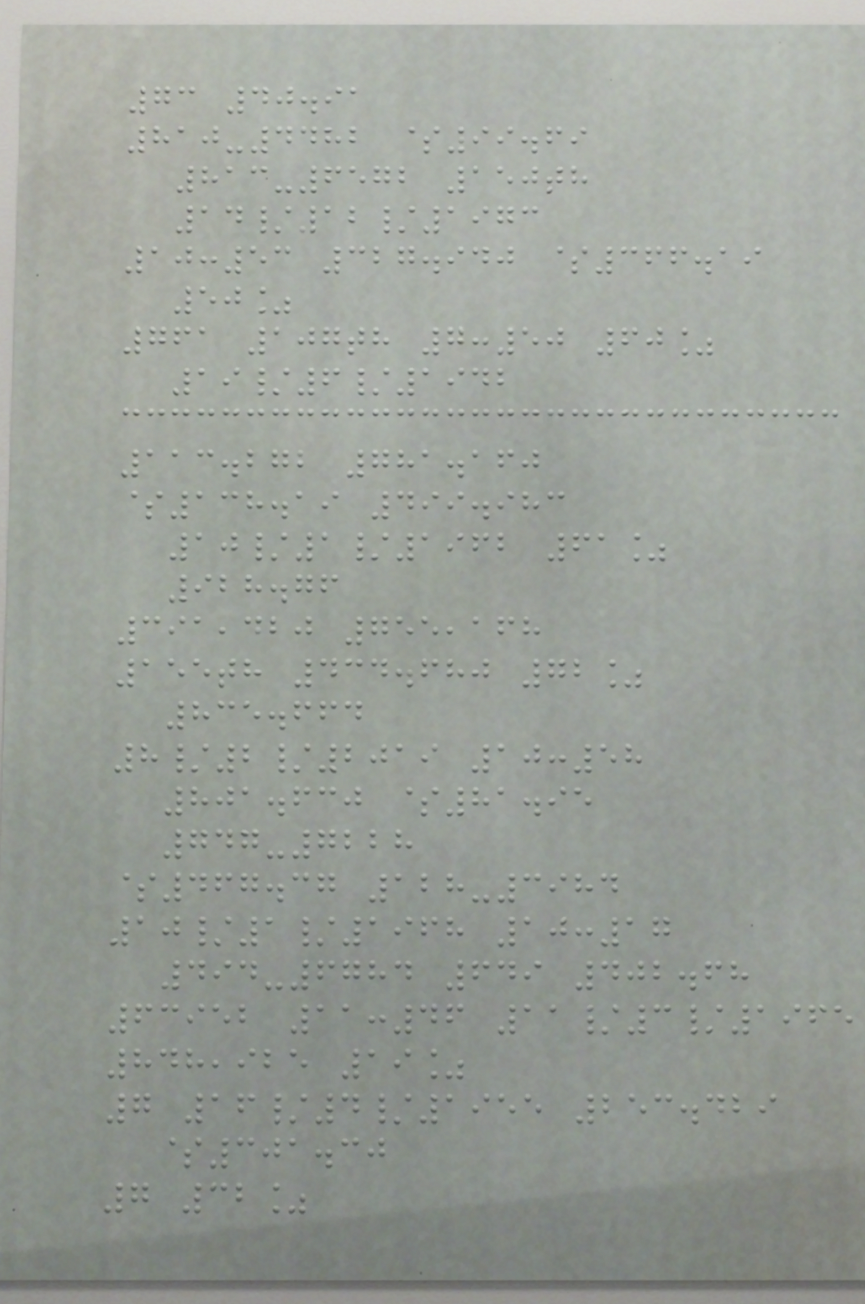73 40.91
810-4482 $99.69
813-6572 150th
14/12/1973
10:53 327.940 $366.19
50%
761 107th 7:50 60%
19/6/1942
113.272 781.160
$138.19 499.983
10/1/1962 61%
928.76
391,420 755,168
155th 434.680 72%
835.664
8/2/2019 10:58
801.630 $81.95
747-7228
$467.37 128-3984
10/1/1968 10:17
494-6784 649 402.68
63952 11:46 11/3/1965
848,925 19%
7 16/4/1955 253.429
$301.30
7 32%
